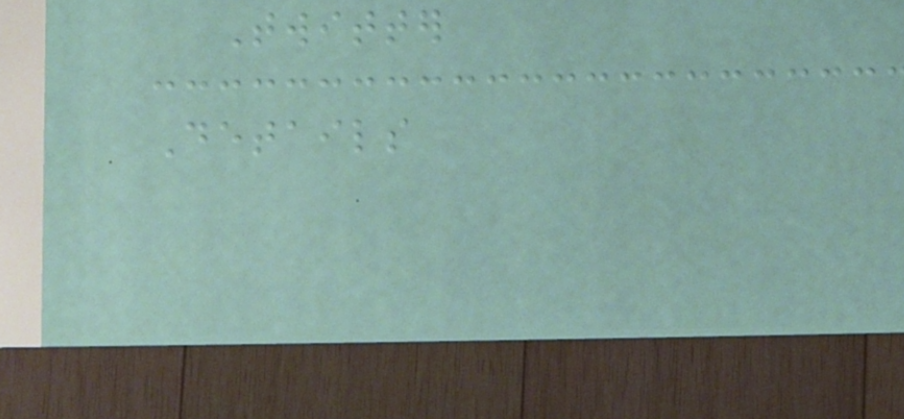Twitter
Details
